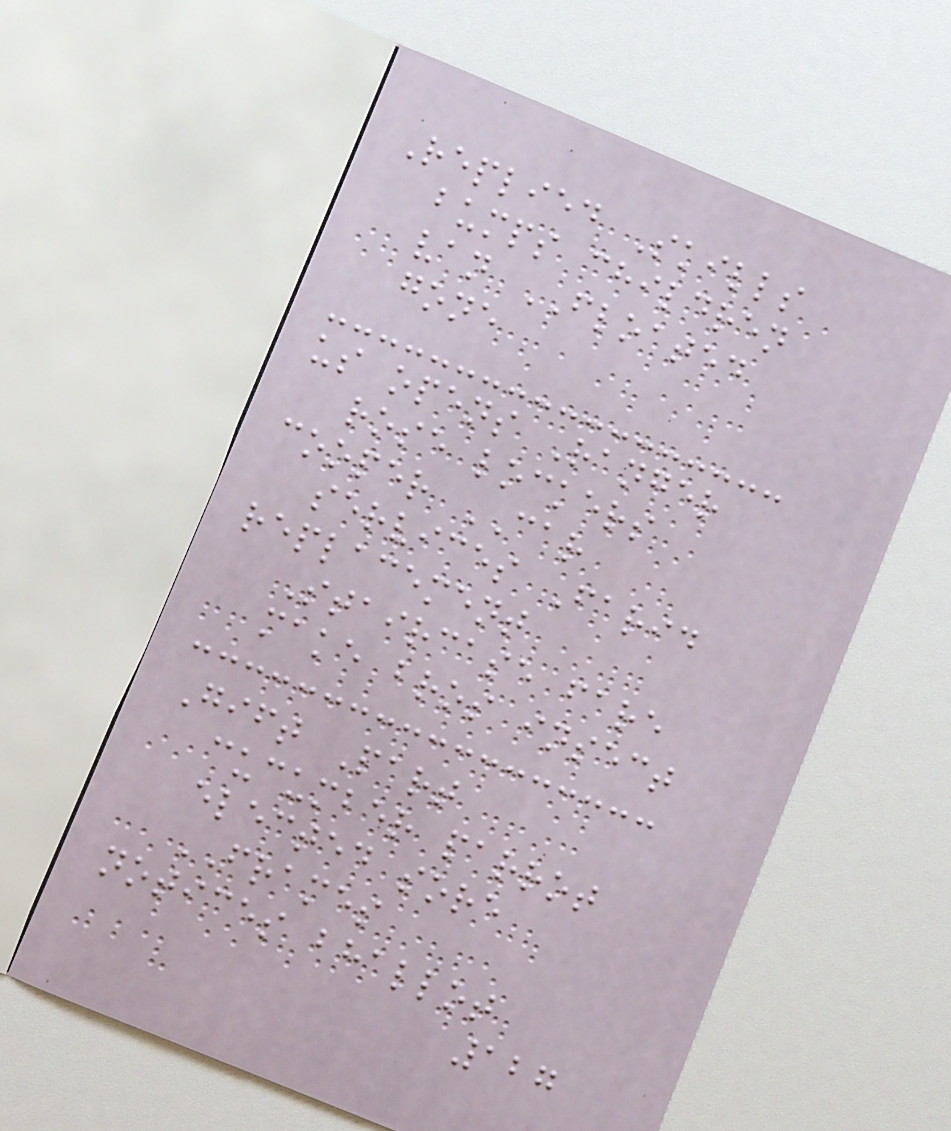Replied Skills
bumps children
van FLOATED
gone
us opens Ranger
rose lockers
cooper CAR
services Farid
replacement
Staircase fare
make bros insect
Gift Part
cucumber parrot
elected sore
FRAMES
notices bhallot
127
